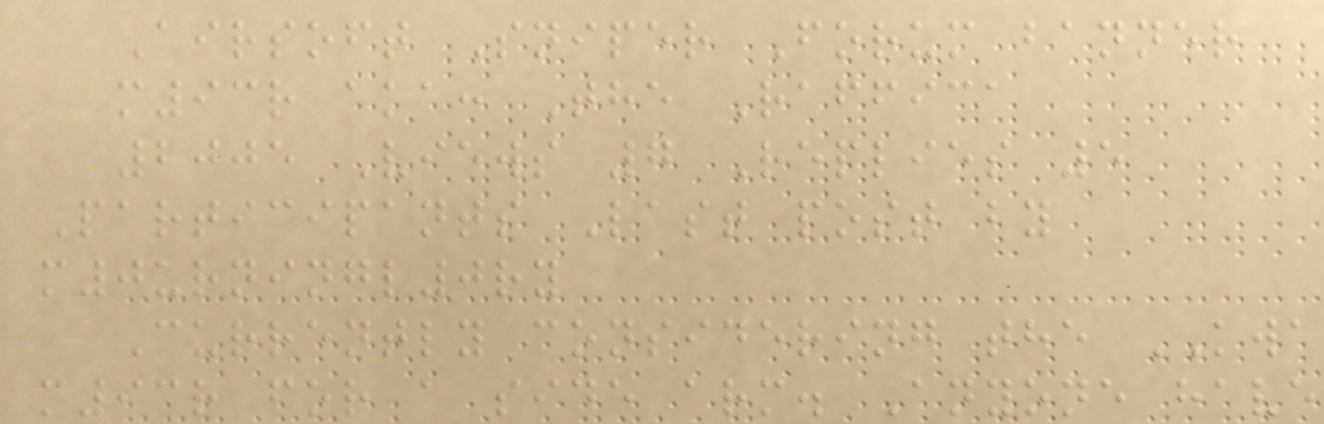Airsoft Sniper Forum banner
m93r aka: The Raffica
2005 Views 7 Replies 5
Participants Last post by
m0urningl0ry
Currently considering the KWA
m93r for a side arm. Anyone have
